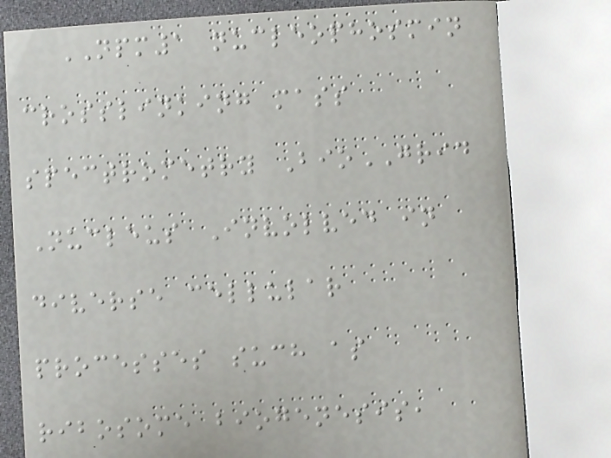NPM1 nucleophosmin
crosslinking mass
spectrometry BioGRID
Nucleus Involved in
diverse cellular
processes such as
ribosome biogenesis,
